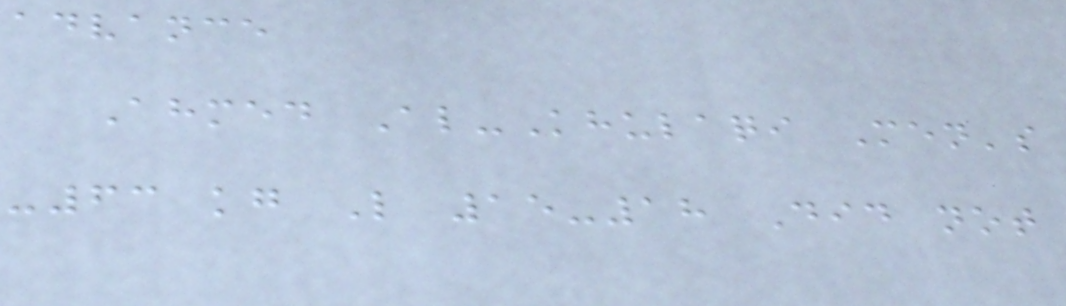advance
Ahmed Al-Khulaqi Men's
-63 kg L 15-18 Did not
